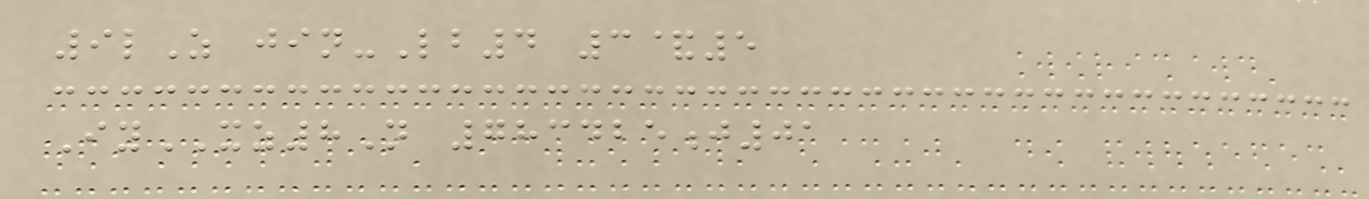9lZ jin-Lb4 3&5
IyXZ8N 783425j01
